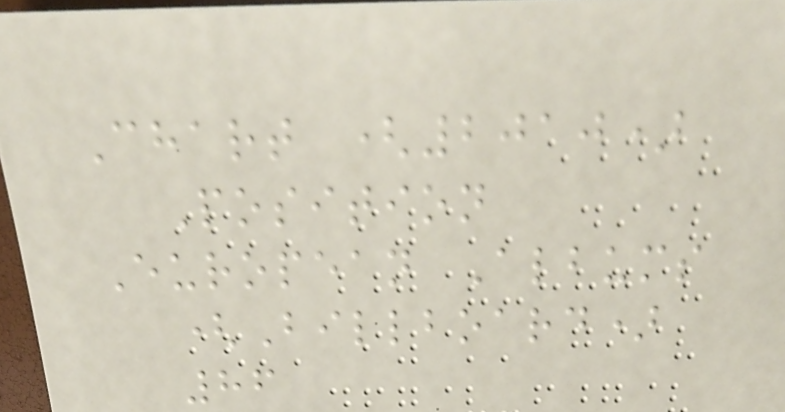Chart (2010)
Position
European Albums
(Billboard)
86
